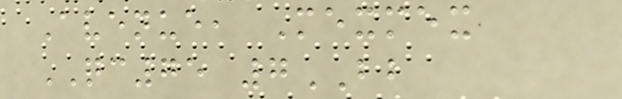Avenue, Mexmex
QC75 7BB
